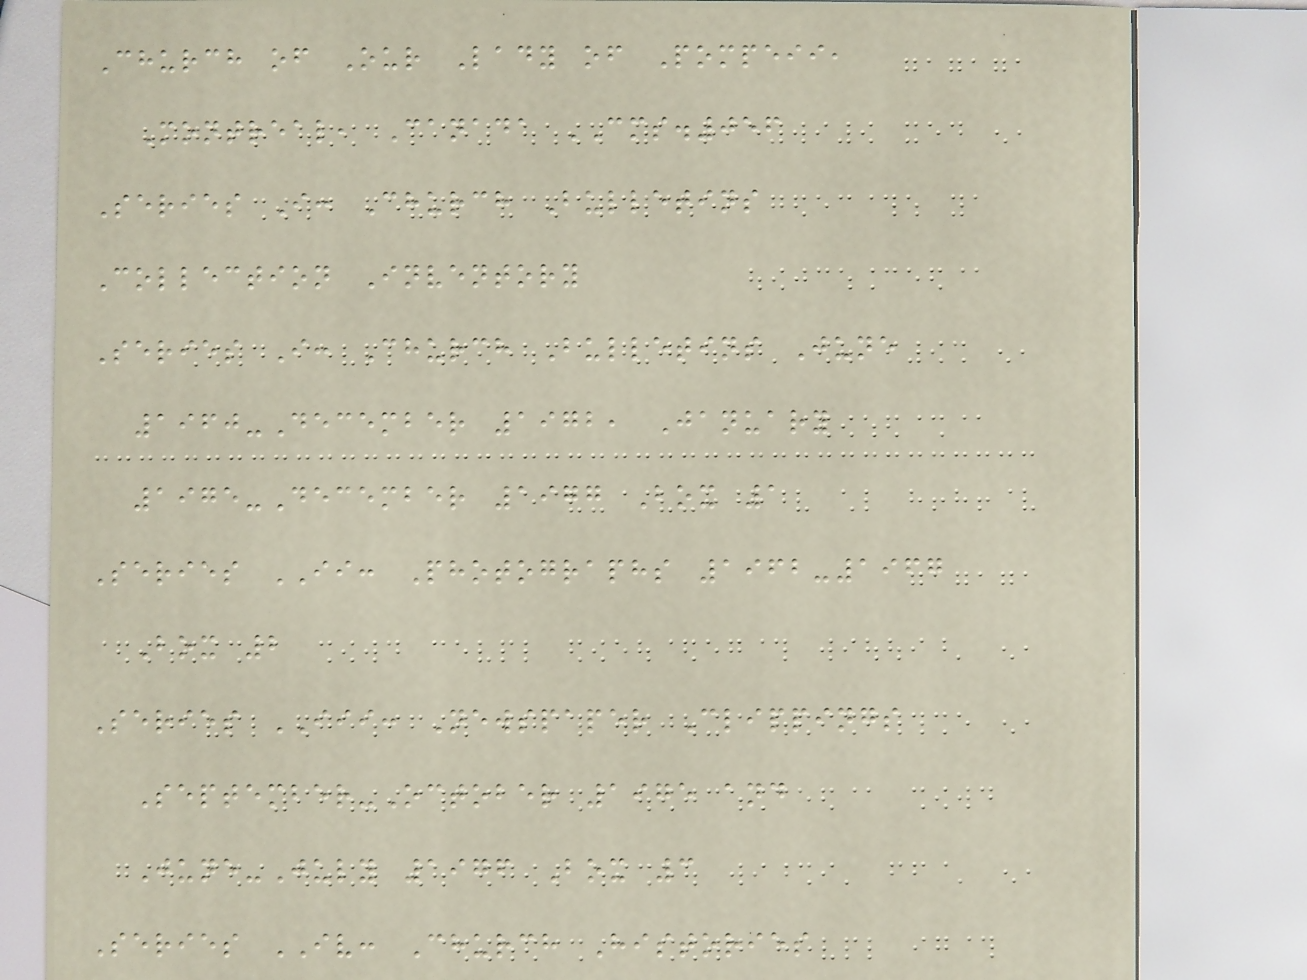Church of Our Lady of Pompeii,
Montreal, Canada CMS.056
Series I: Church Bulletins
Collection Inventory
Series I: Church Bulletins June
1960-December 1972, January
1975-December 1977 Box 1
Series II: Photographs 1962-1967
Box 2
Series III: Newspaper Clippings
September-October 1975 and
June-July 1976 Box 3
Series IV: Church Histories
